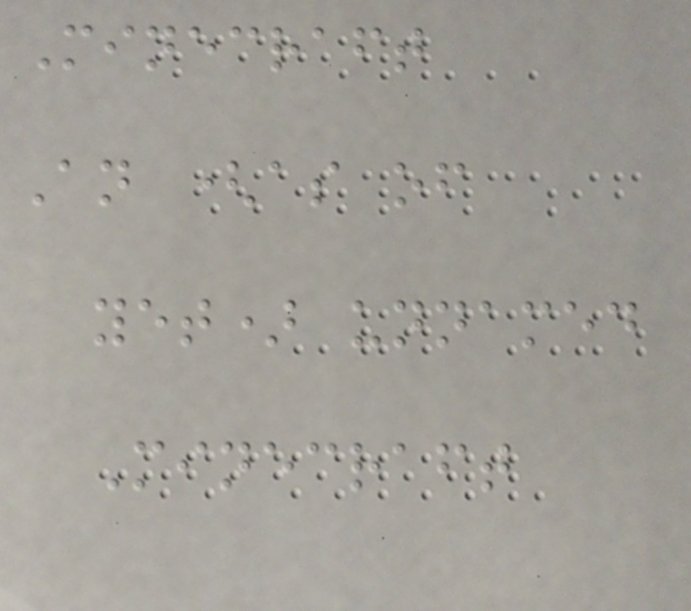Minecraft
An (as of
yet) unnamed
Minecraft
